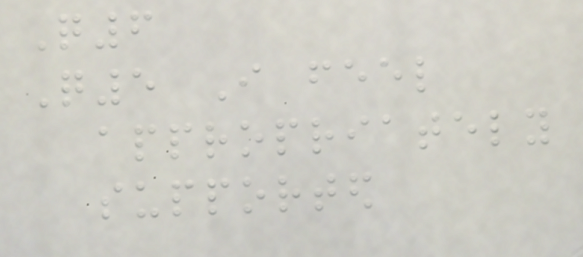Q6
Q5 I feel
appropriately
supported
